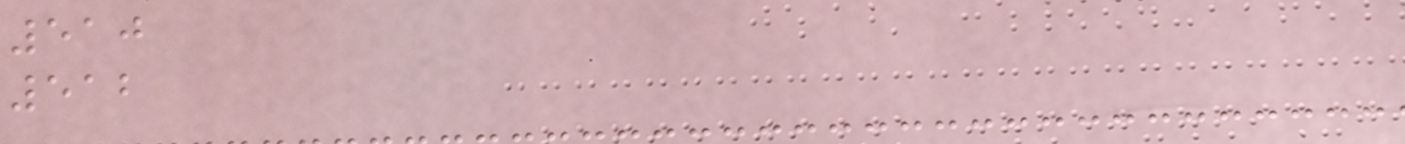510
512
